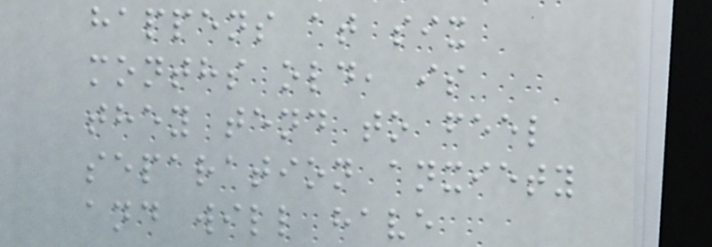happens at six
months old, is
they tend to feel
separation anxiety
and will have
